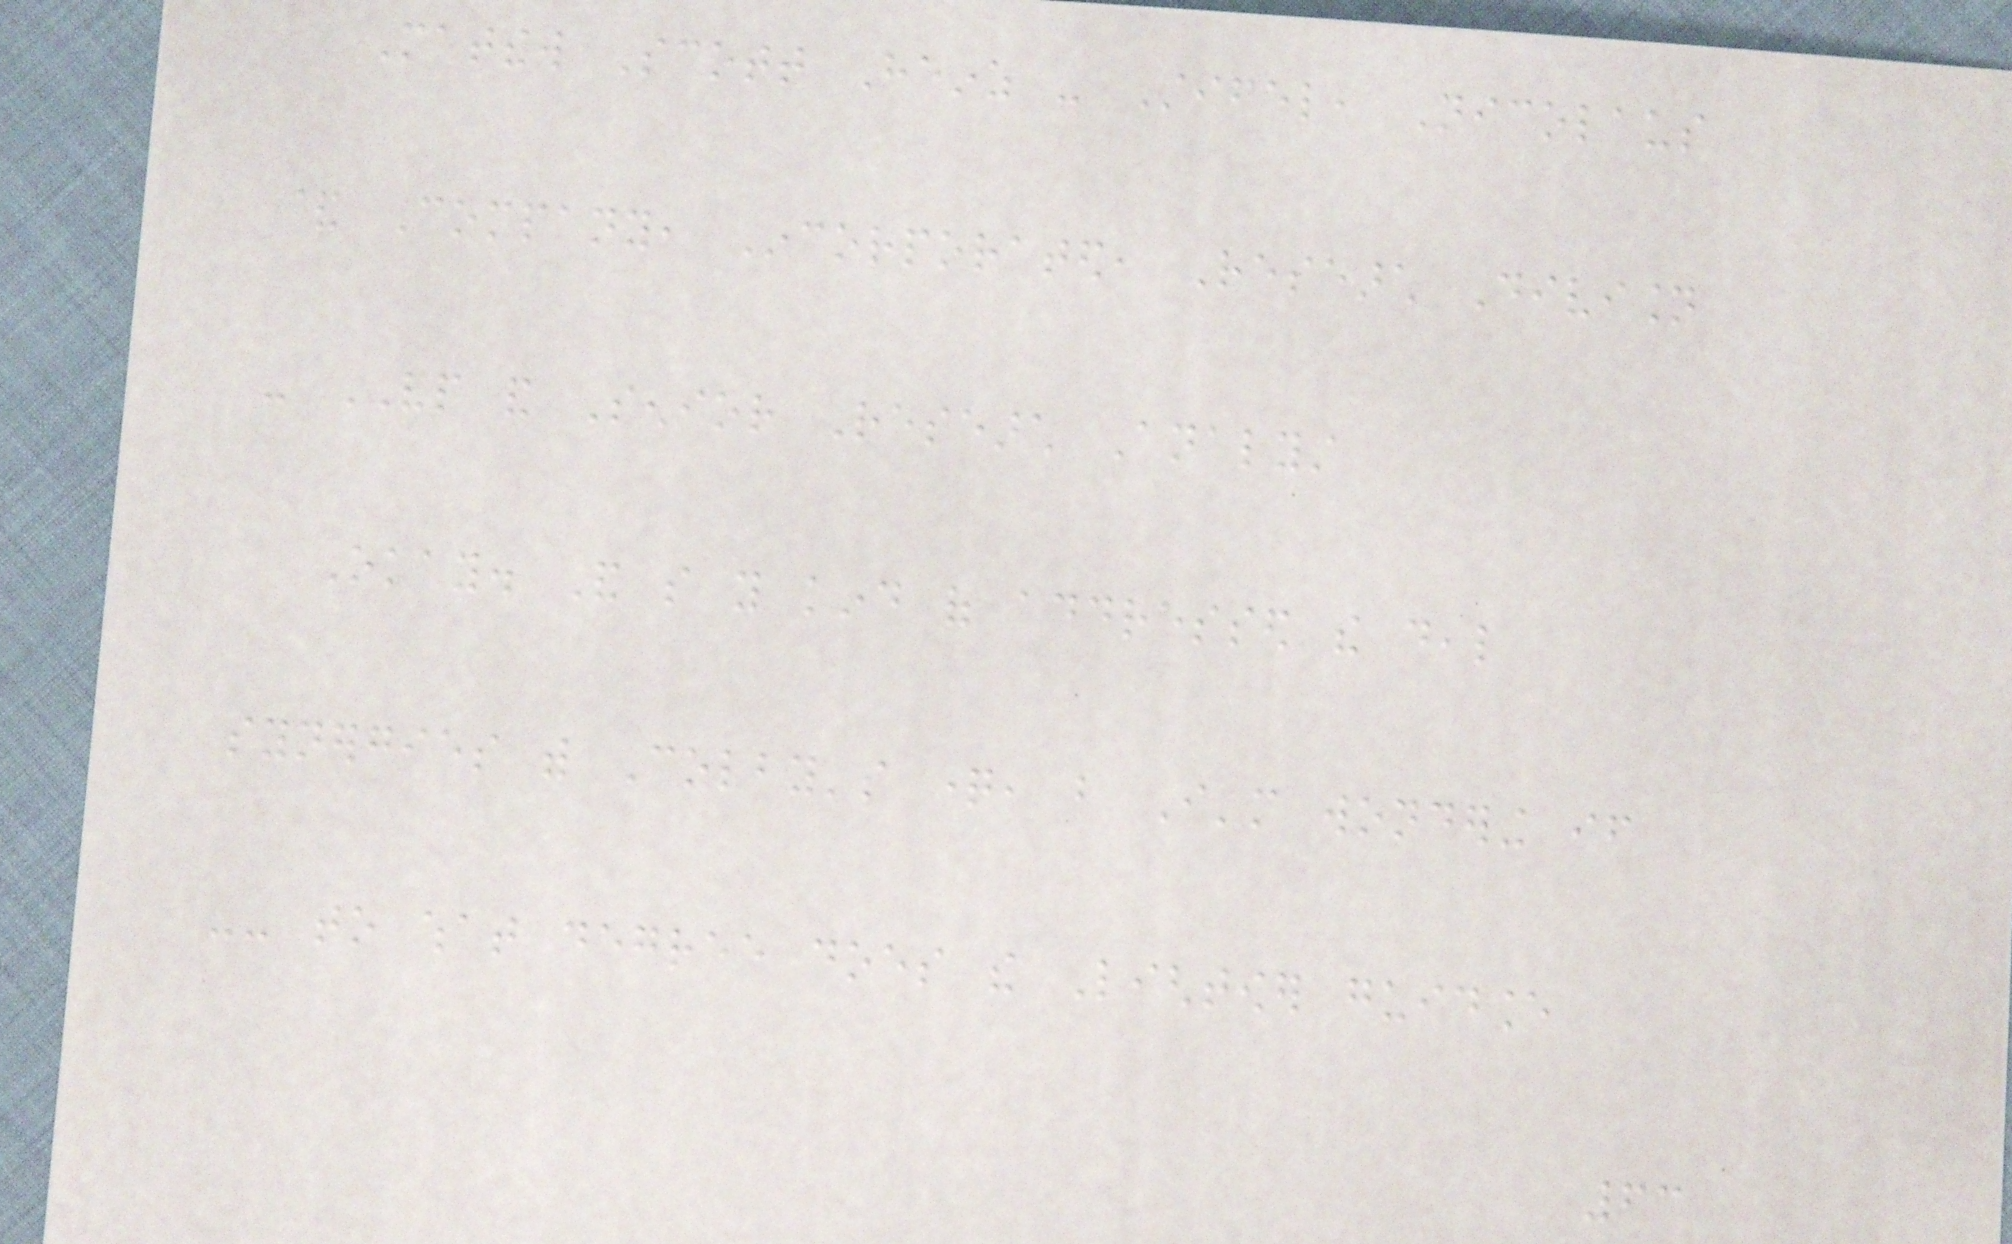Matthew Scott Heinz - Stifel, Nicolaus
& Company, Incorporated, Research Division
- VP and Senior Research Analyst
Okay. And so you kind of addressed the deal
synergies with Colby's question, but I'm wondering if
-- to what degree does the Lightower guidance
63
